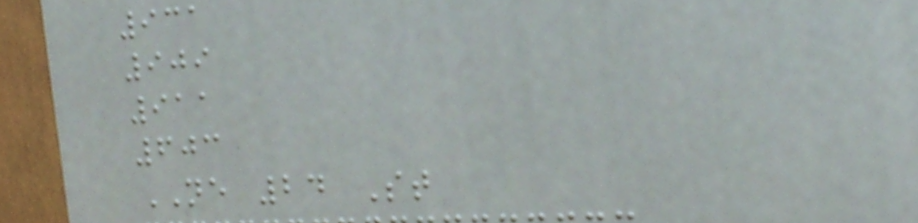931
909
911
603
NE 24 St
